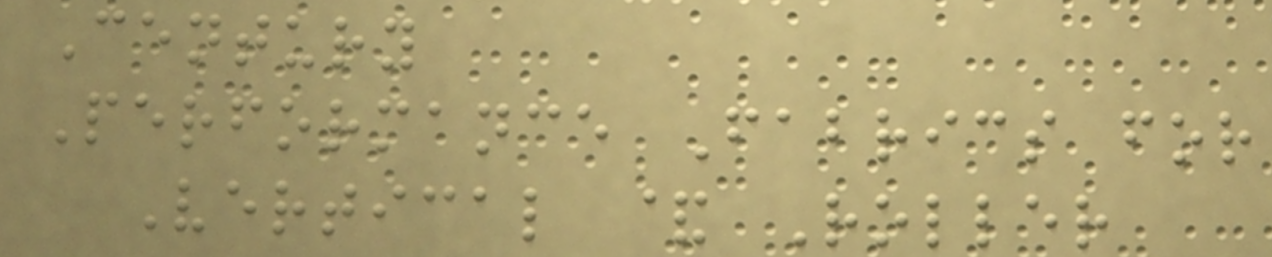Century
Performance Fabrics for
Vertical & Roller
